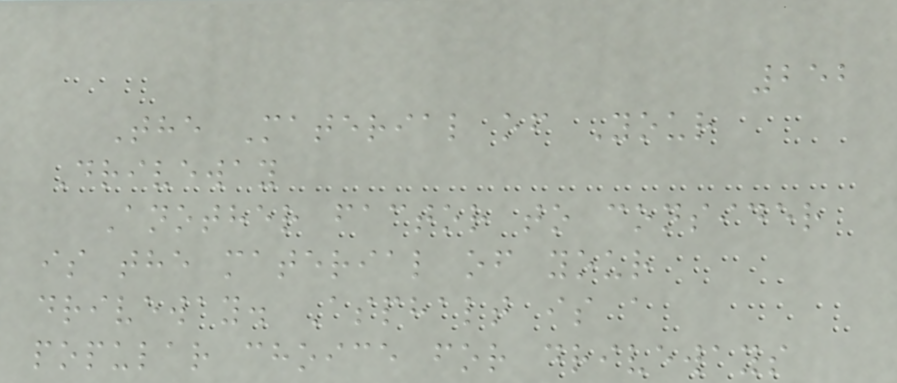252
The Material of Your
Driveway
Another factor to consider
is the material of your
driveway. Asphalt is a
popular choice for driveways
